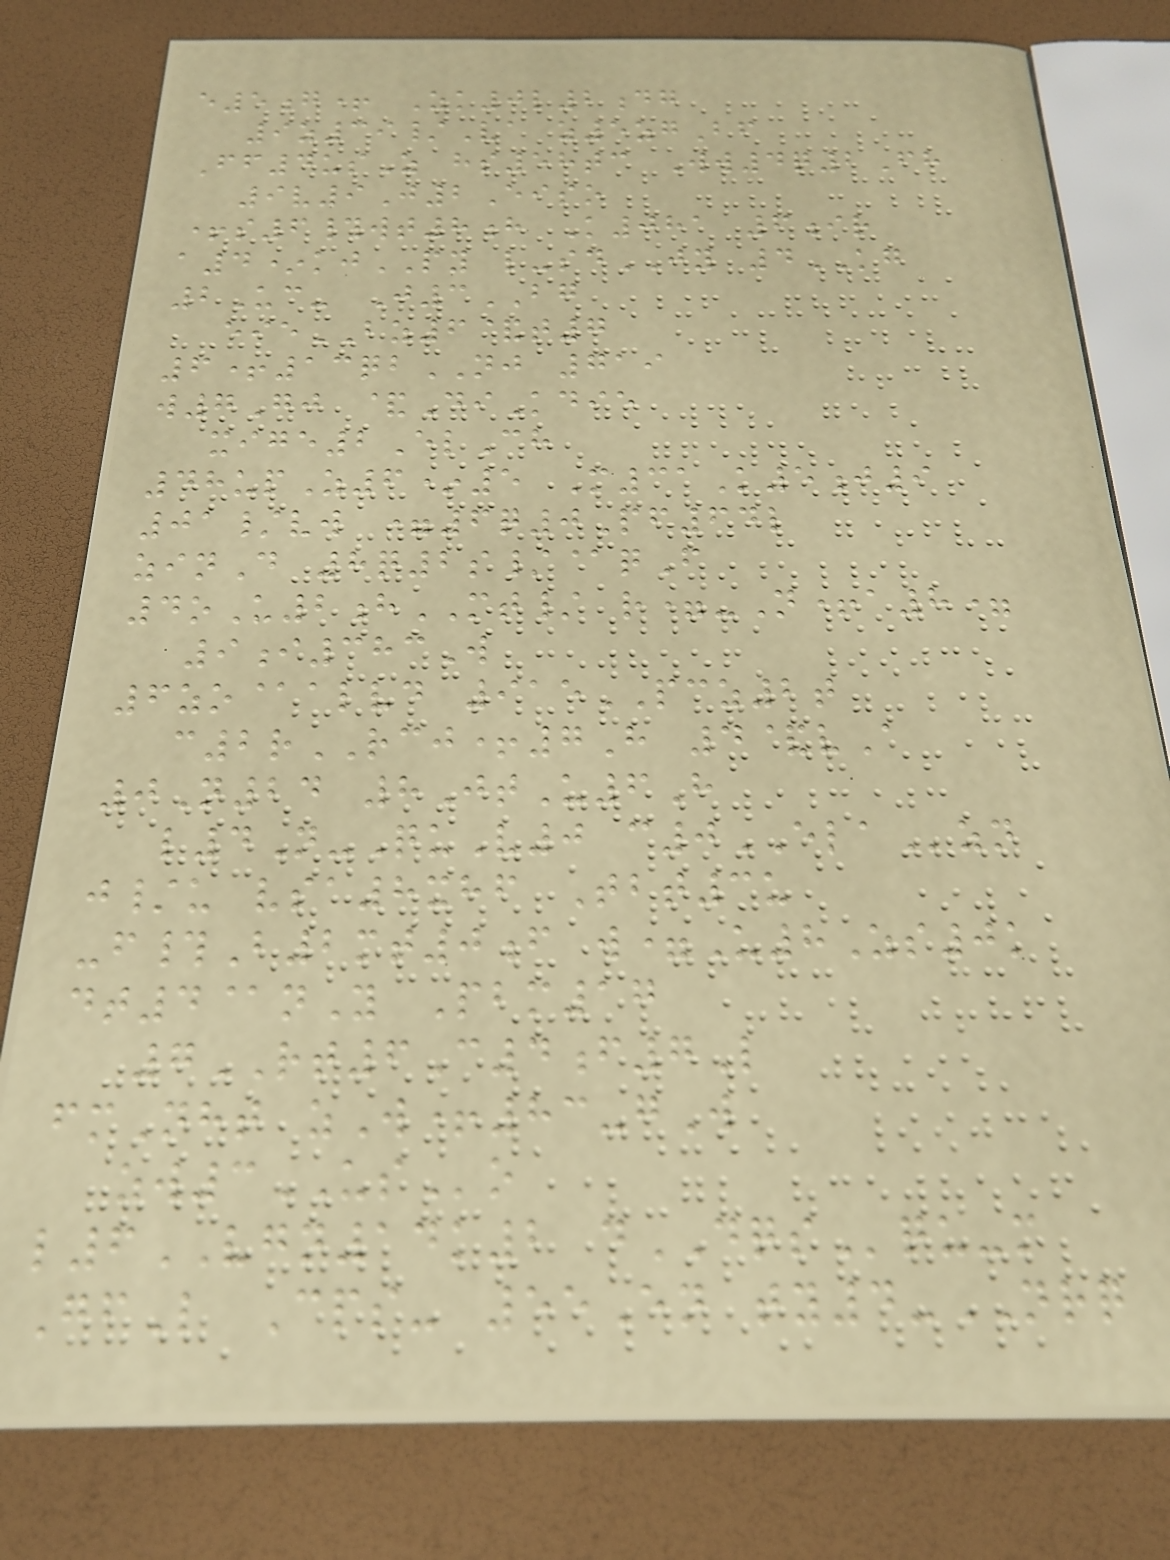e5g+ Zk0l2dg
9z39/Va z5zgBf
Ff4usZ hs58tc Ww4q2Fh
9v9J2Eiso
+s6#wt8h K081 6ir
a4*kjPY l-sdJY 4KG
2Uc- J3BG
eieBZ6&t7
6+13qbNJ 719
w7Gj &DiKdie
xige2ElCh
48upZ6*5 M31K5j9
01/vw =6q0Pf64l
zinD 8q2s/@qF
4oU2hMT/ r=-N+a8=
9i383W
6zo@alvd 915PCZ2t
c2rRCJ+7H 4&vA
0N24 8JtU6H
l4N-QuV0 c0ELAzn
j/u vsa8xhf Tbt3u
-f#B2mt0f w=U8Zs0k
dt4@nY Pbm17
7RT6C4f7L
fmNht zW+83-gW
zw3USo
l6VGN14k2 dDQSqu-m
GfL Cps- 55En ty4-NRQ
